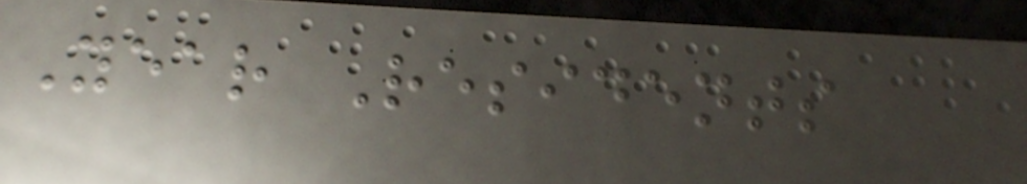Year Residents
